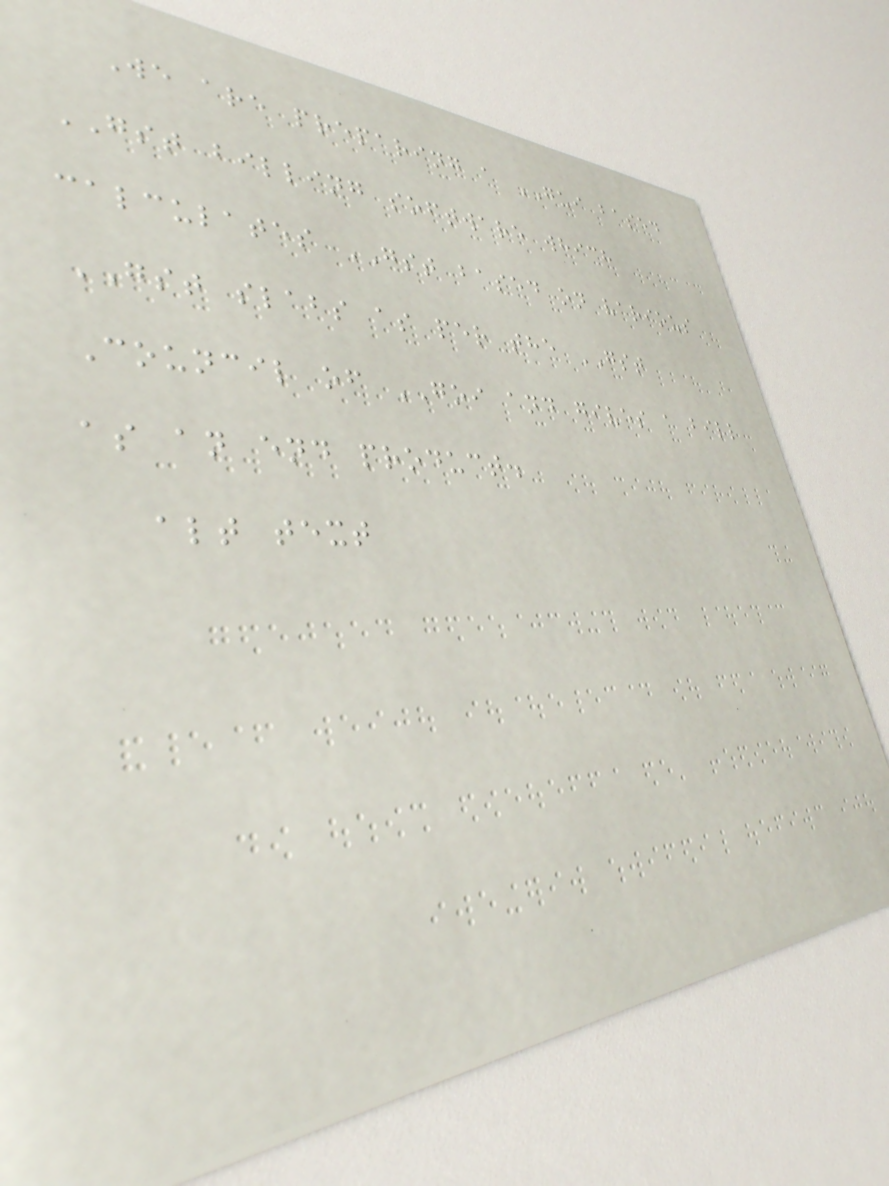We are preparing a GUI based
GST billing software which
calculates GST based on various
GST slabs as per the GST
Council of GOI and gives a bill
as an end product.
alt text
